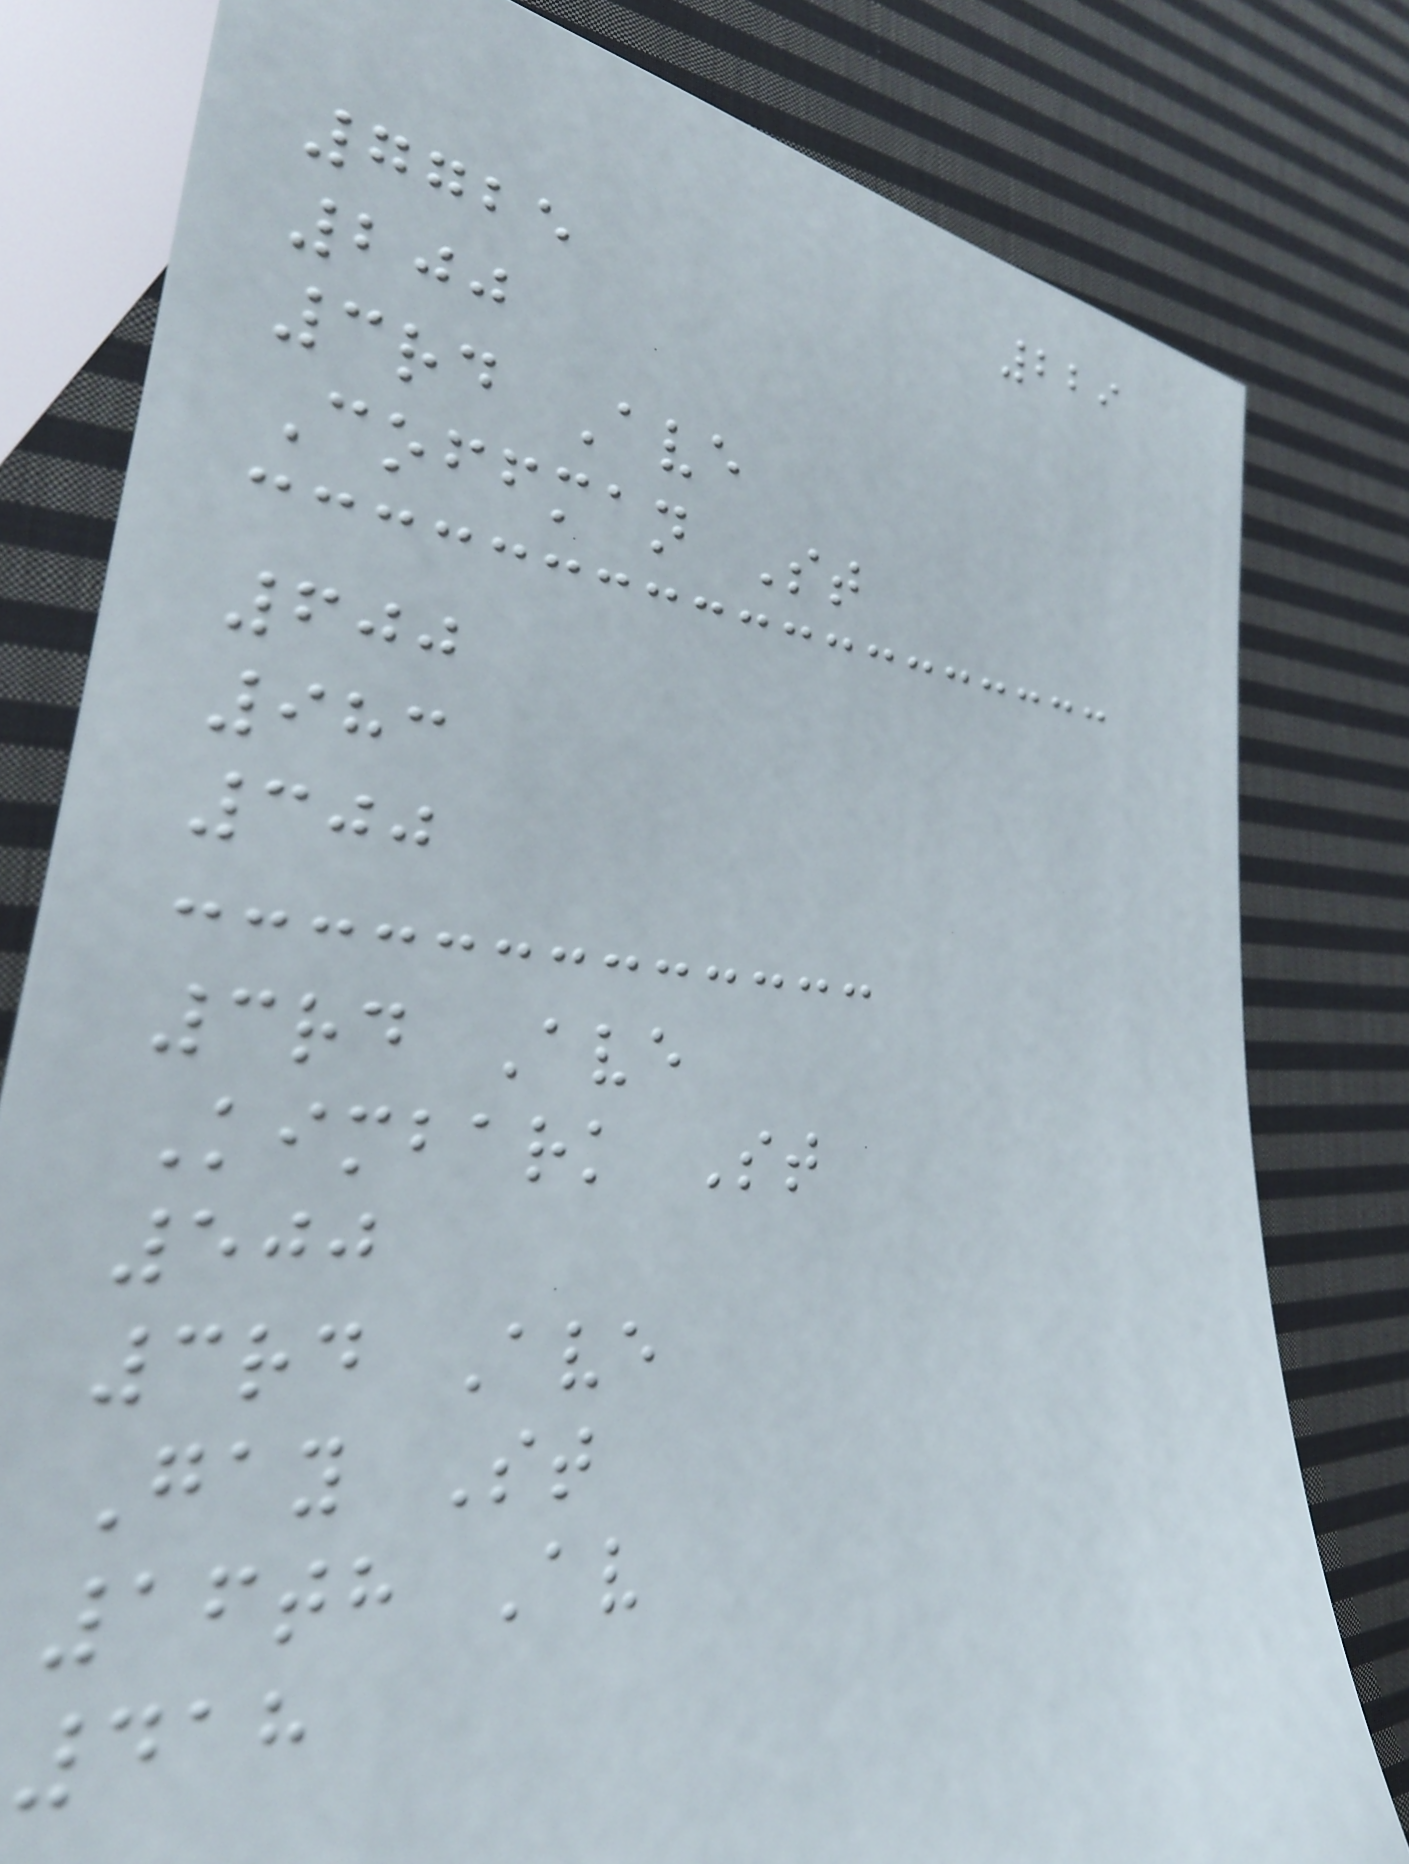229
7725
200
3rd Ave
Coffman St
600
983
300
3rd Ave
Kimbark St
500
3rd Ave
Gay St
16th Av
418
